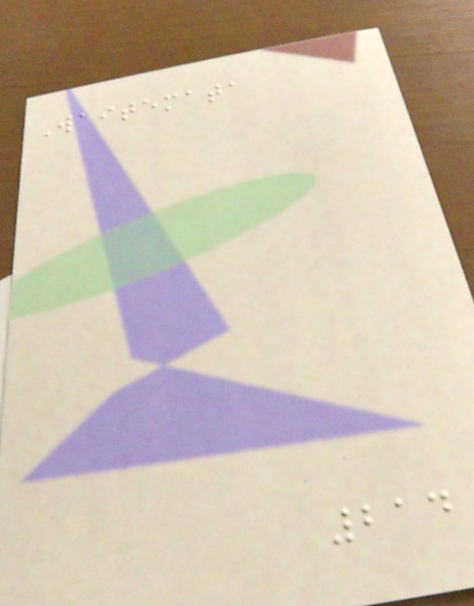Waitemata
214
